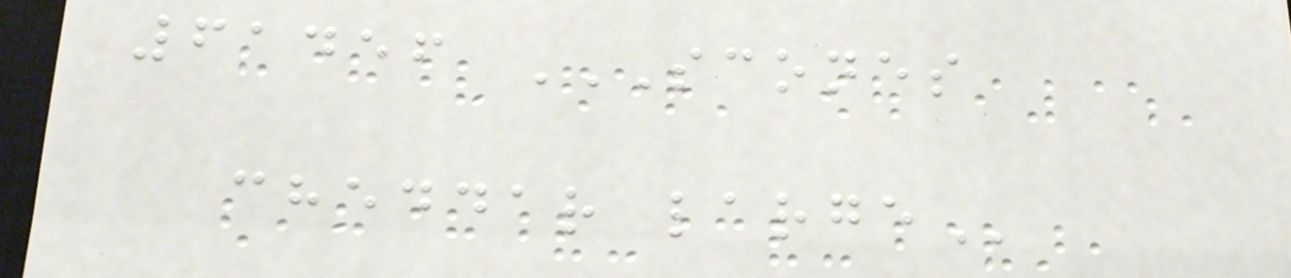61456 SCONES
CHEDDAR LARGE
